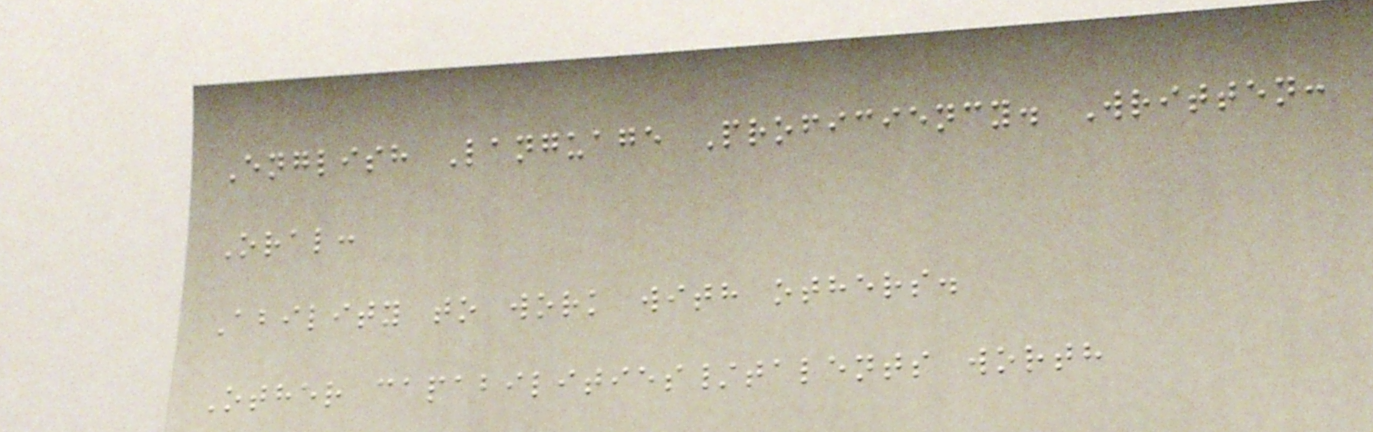English Language Proficiency. Written:
Oral:
Ability to work with others.
Other capabilities/talents worth
